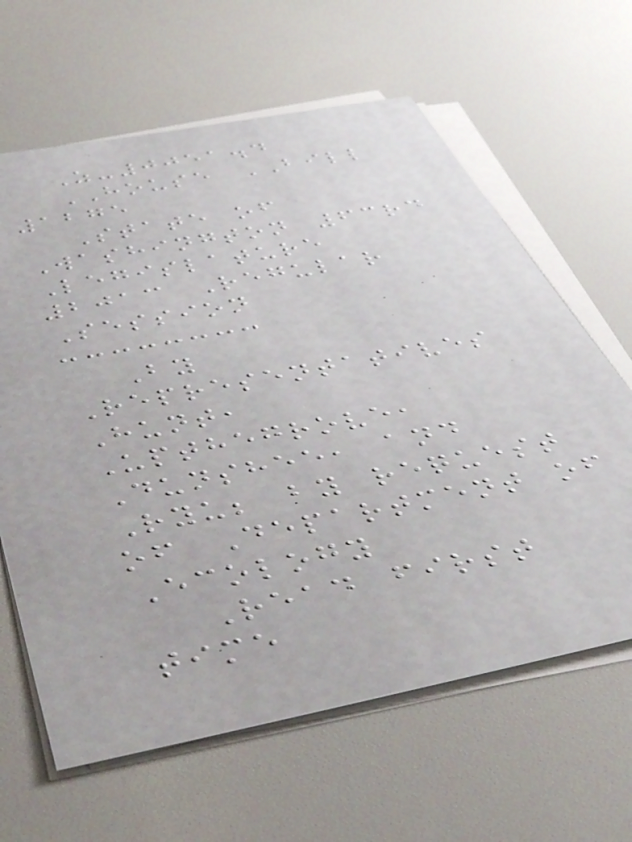Z-0051.4
HOUSE BILL
1275
State of
Washington 63rd
Legislature
2013 Regular
Session
By
Representatives
Hunt,
Upthegrove,
Dunshee, and
Ryu; by request
of Department of
Ecology
Read first
time
